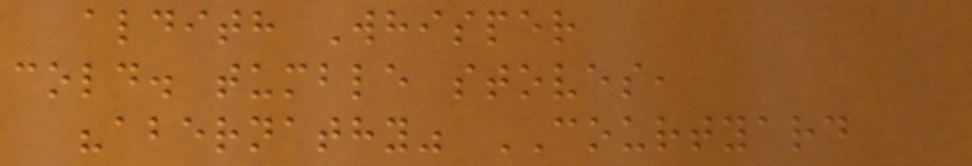aldith Whisper
cold. tumble stoves,
"abernathy" COURTYARD
